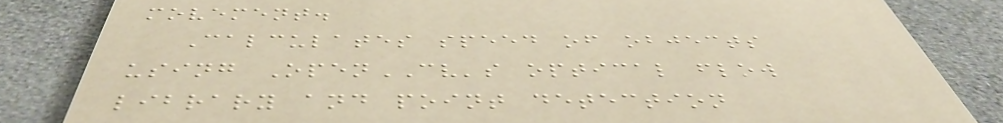movement.
Calculates speed of objects
using OpenCV's optical flow
library and point detection
